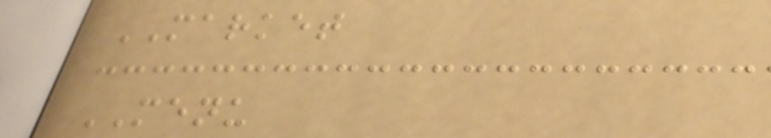MARKET
MENU
